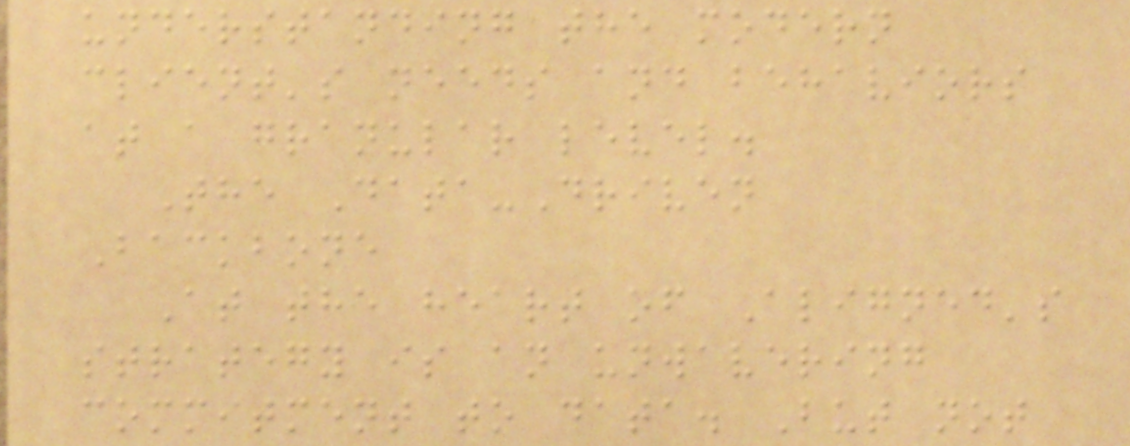understanding the modern
client's needs and behaviors
at a granular level.
The Data-Driven
Backbone
At the heart of Aligned's
strategy is an unwavering
commitment to data. But not
